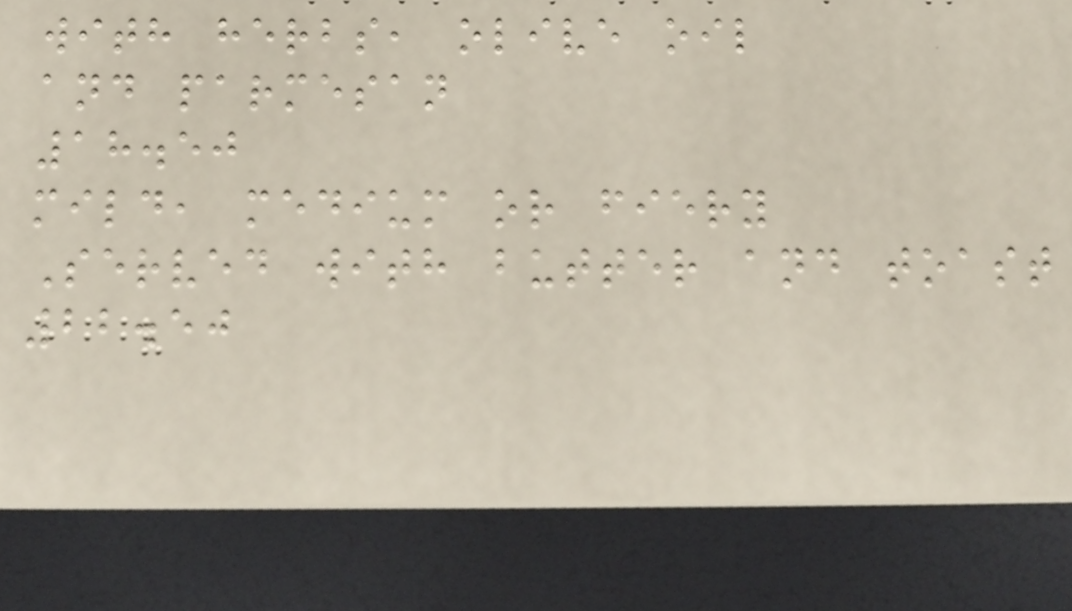with herbs, olive oil
and parmesan
18.50
mild, medium or fiery
Served with butter and toast
22.50
